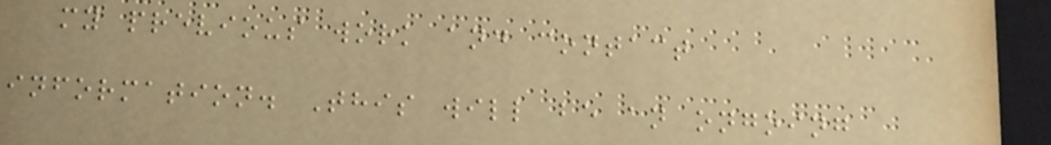my previous work and contact
information. This will be an ongoing
